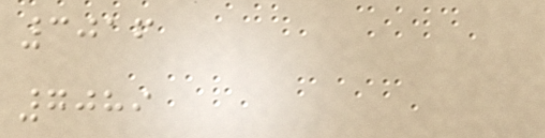3016
7089
